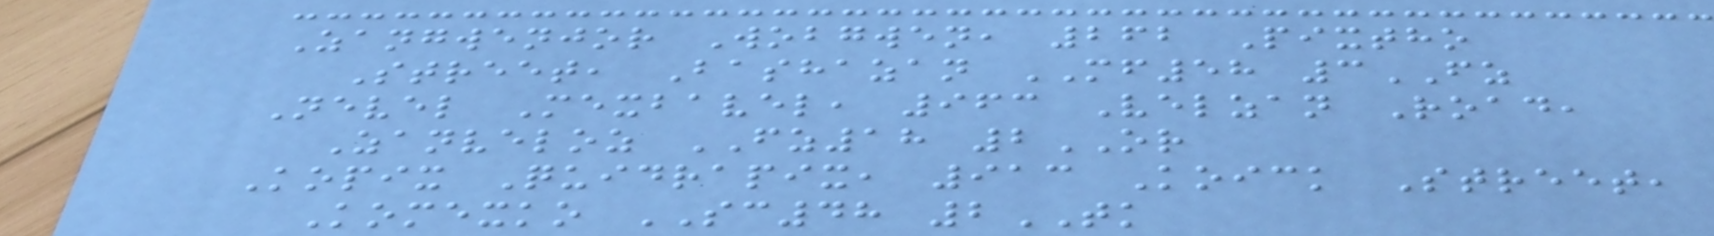Zangwenjor Wobgwen, 262 Pixtho
Street, Bashazan MF58 3FZ
Nevel Mexbavel, 963 Velzan Road,
Zanveloz FZ18 2OR
Kopix Quidrapix, 913 Koick Street,
Komexko SC48 2TK
